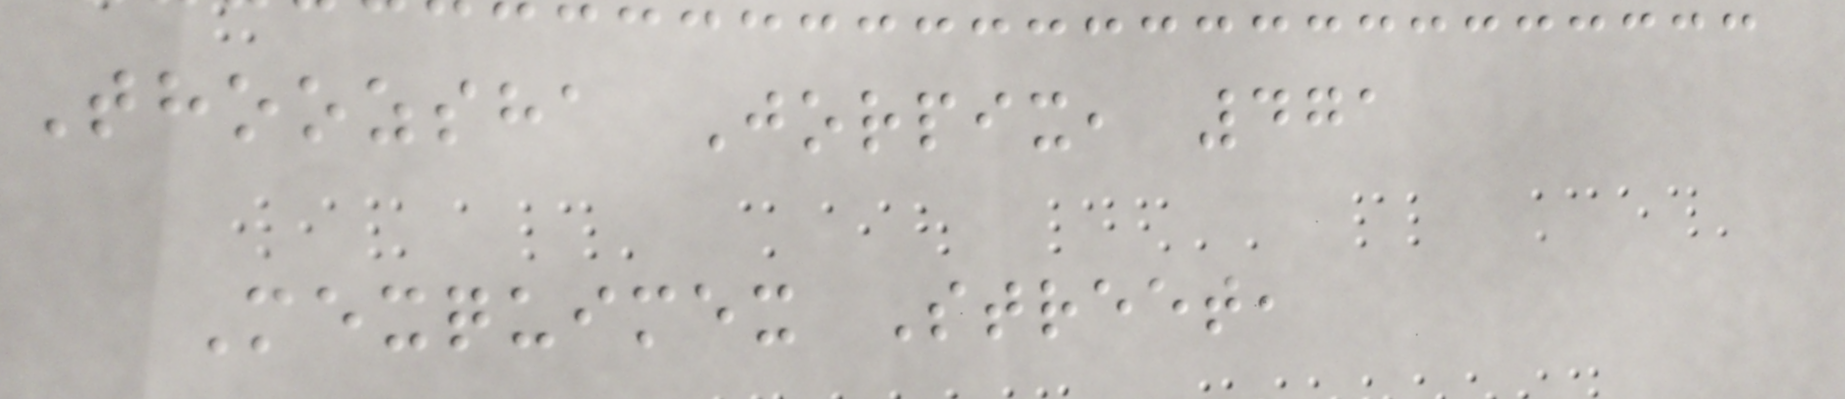Thoozsha Jorpix, 471
Mexquimex Street,
